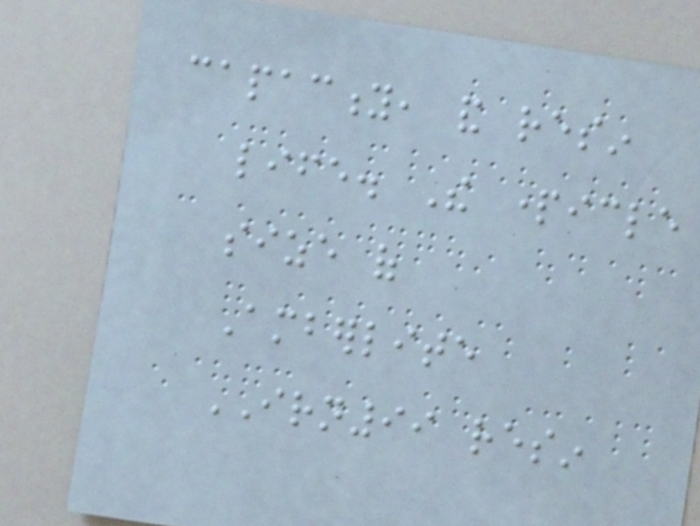capacity, and resin
life. The particle
size of
Amberlite
IRN99 resin
